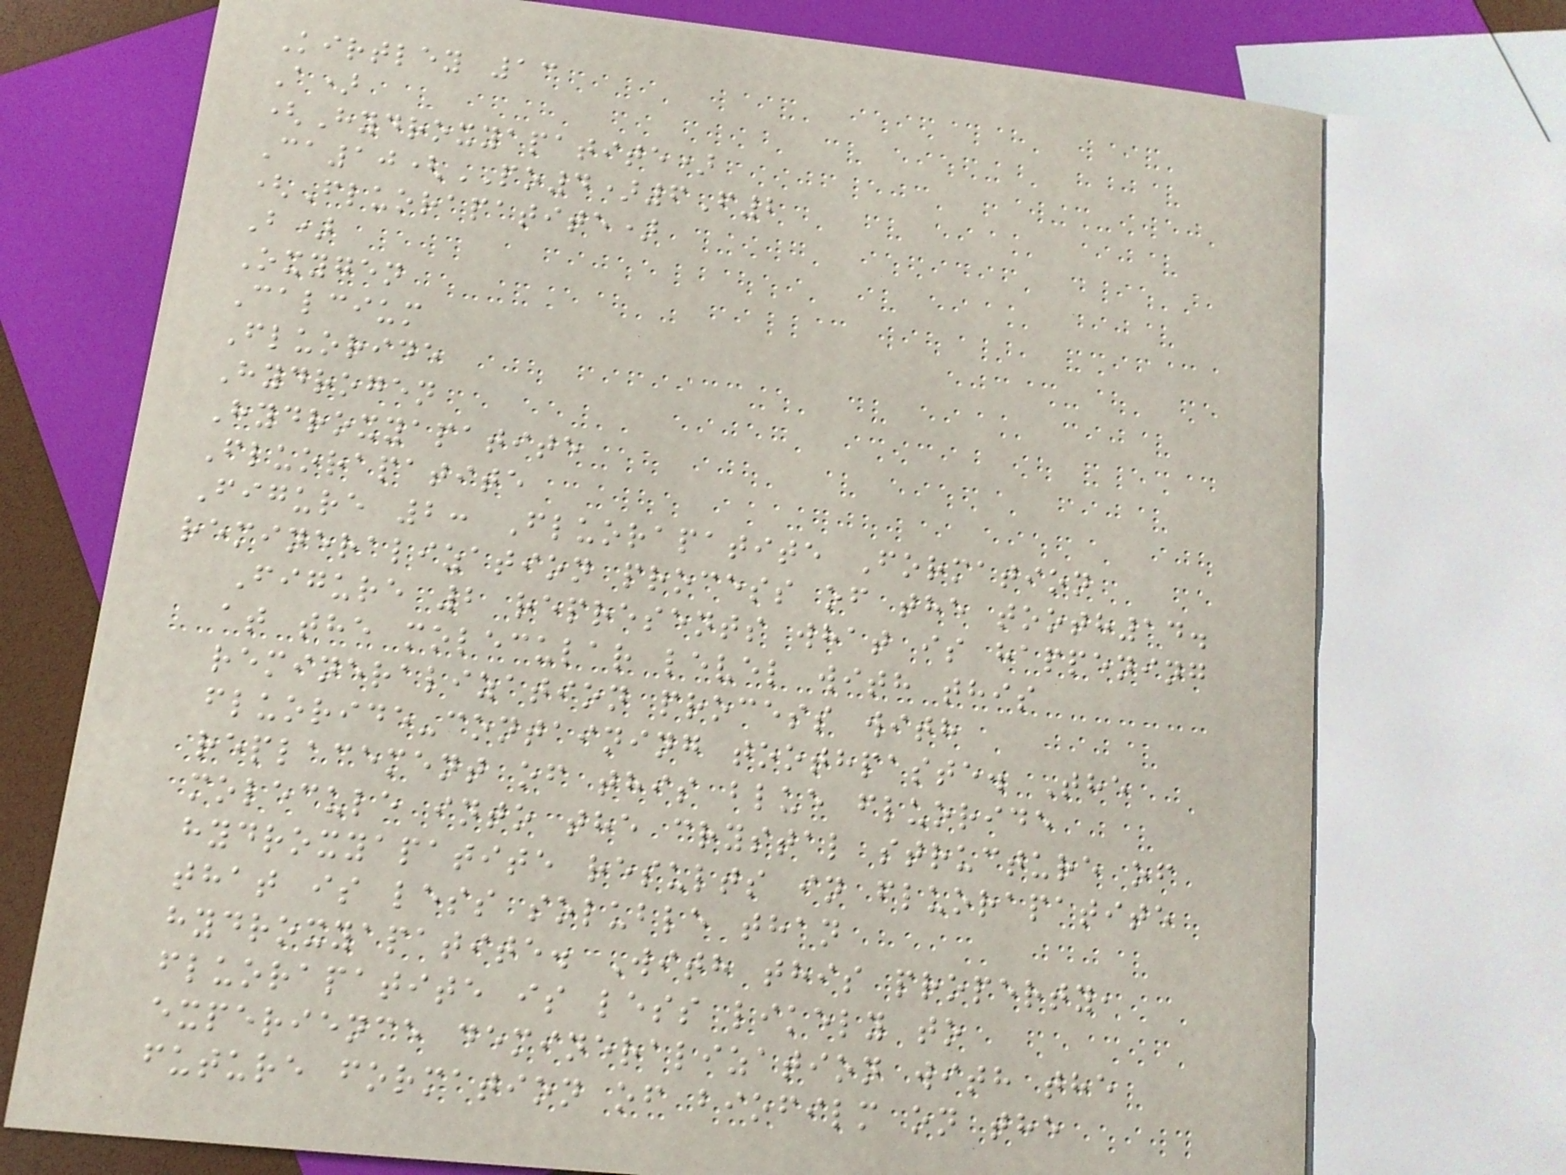Kirtley 13
A)
(Hydroxyapatite)
Ca10(PO4)6F2
(Fluorapatite)
B)
Oxygen
Calcium
Fluoride
Hydrogen
Hydroxyapatite
Fluorapatite
Figure 2: Fluorapatite Formation
remineralization process of the tooth14.
Figure 2 represents what is happening
at the molecular level with this
remineralization process with
fluoride-containing toothpaste. The
replacement of this blue fluoride
molecule into the crystal structure of
hydroxyapatite results in fluorapatite
that is less soluble than
hydroxyapatite. With this property,
fluorapatite is less likely to
experience demineralization with the
future formation of biofilm on the
